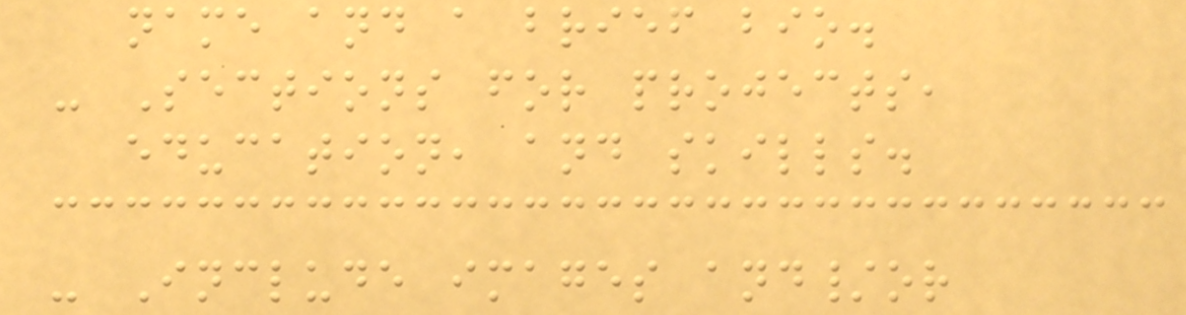name and a brief bio.
- Sections for projects,
education, and skills.
- Include images and/or
